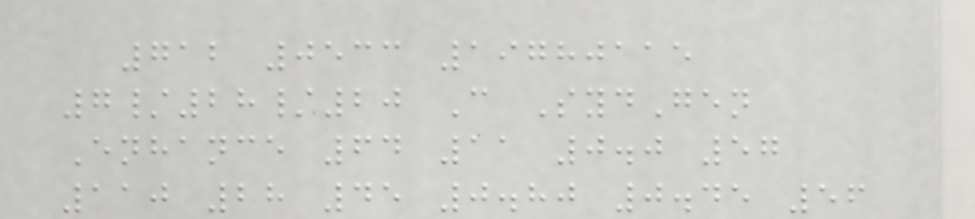712 0533 19780115
7/28/20 C SydGen
Enhance 64 11 0.0 57
110 28 45 0.80 0.45 56
